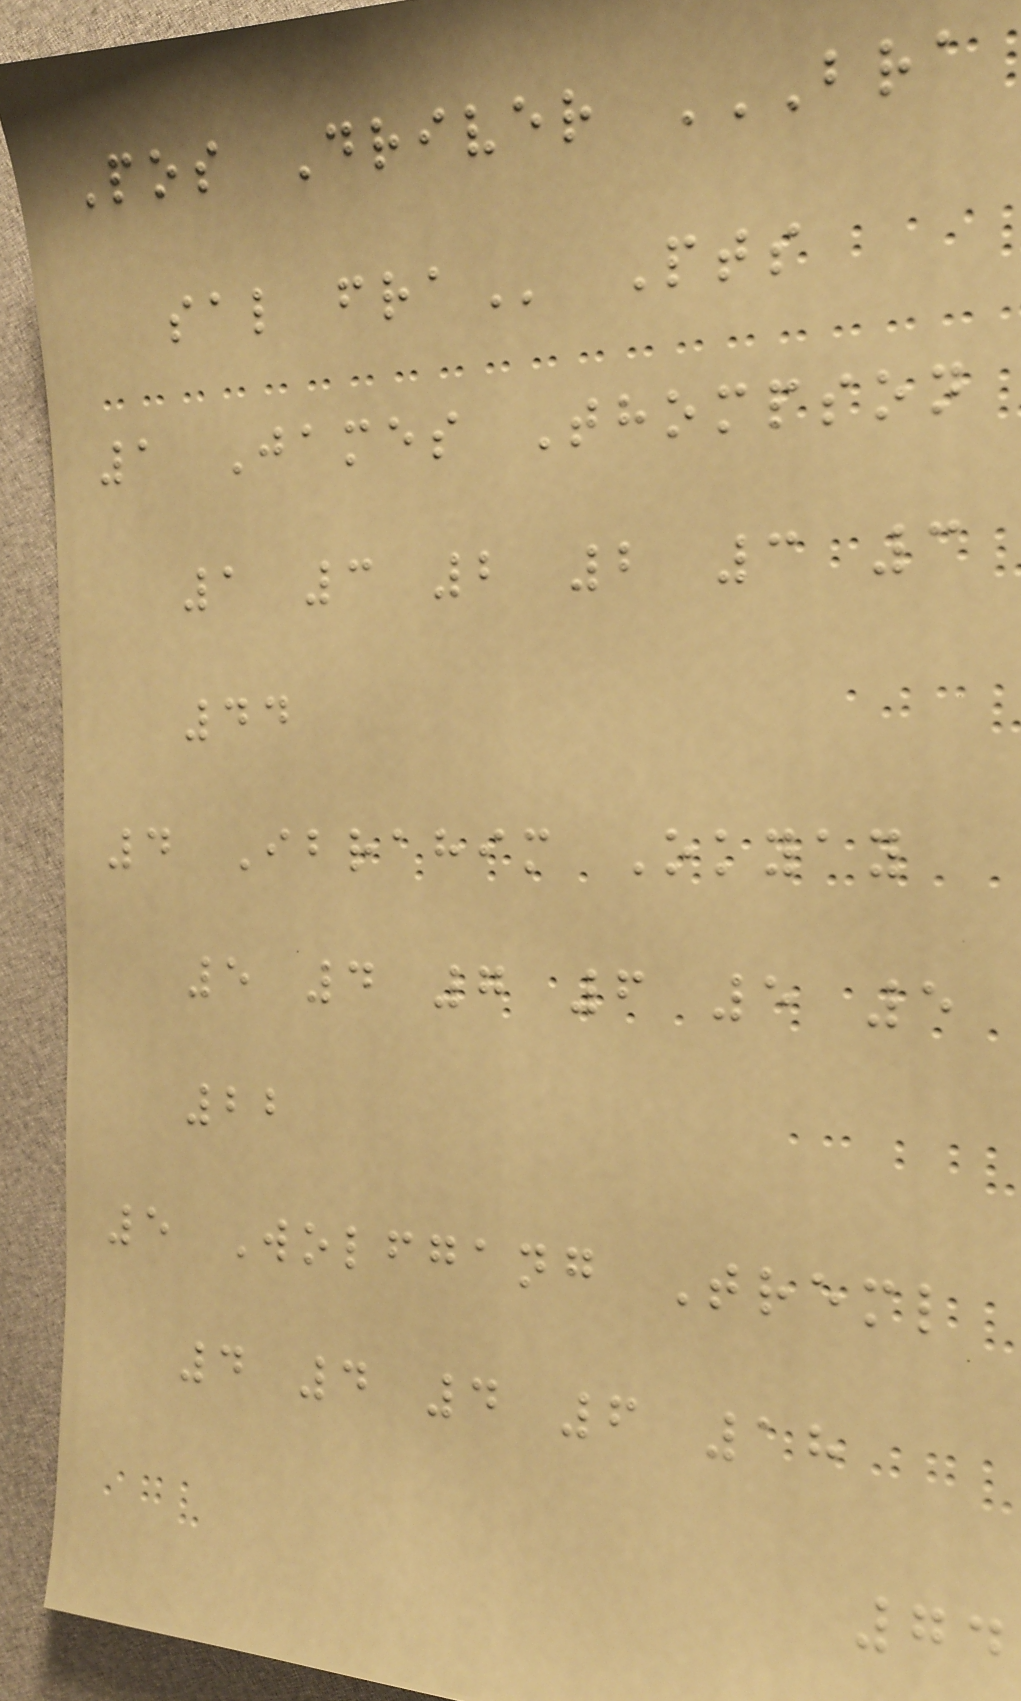Pos Driver BRA
SAL FRA Pts
1 James Thompson
1 3 2 2 3 3
44
4 Ibrahim Okyay
5 4 7 6 5 5
22
5 Wolfgang Treml
4 4 4 6 18
74
